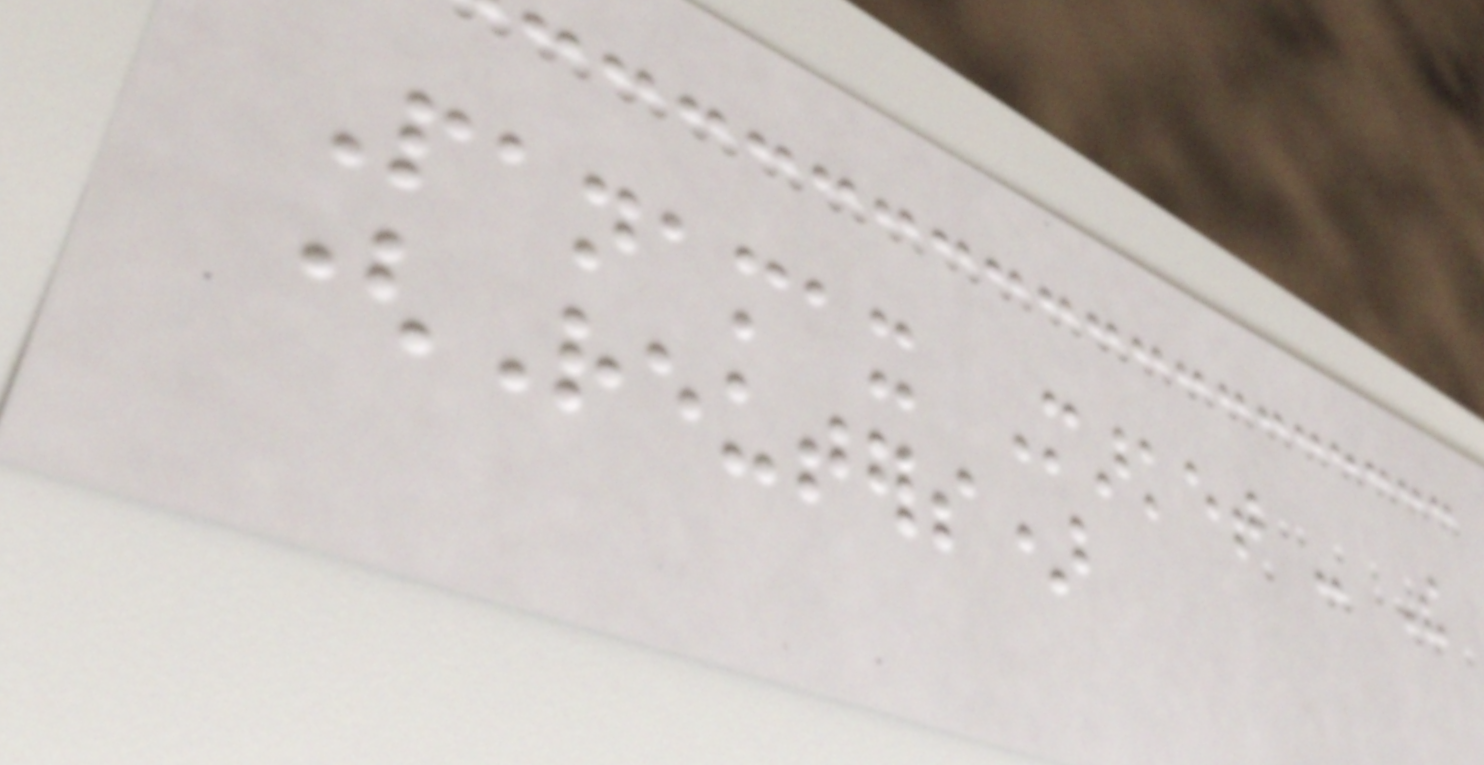Panamax Market - The
(Reuters)
